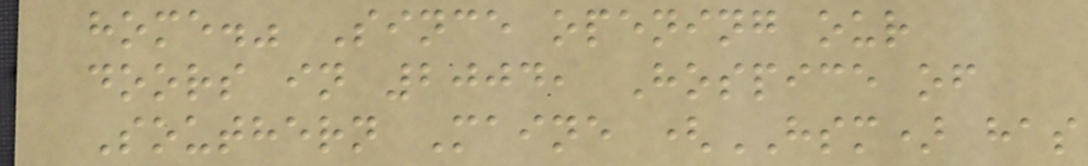home." Since opening our
doors in 2004, Hospice of
Southern Maine (HSM) has
